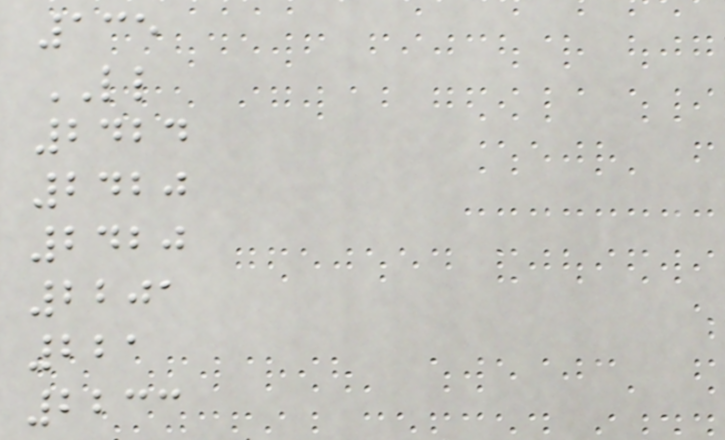135
LL
2424
2420
2420
2201
221
2233
